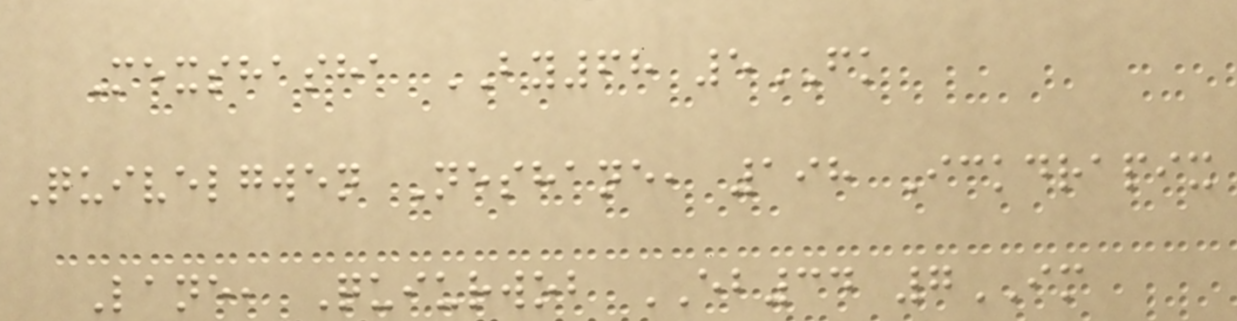Mexshasha BY68 5FK
Quivelgwen Neshane, 198 Ickdrapix
Lane, Quiurwob EB34 7IM
